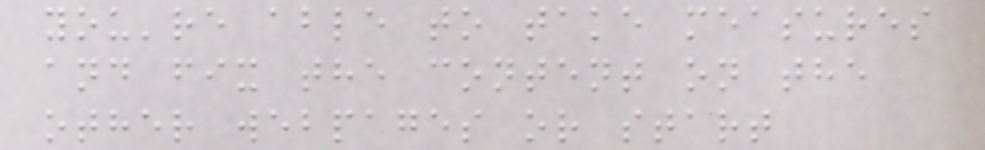you're able to take measures
and fix the content on the
other webpages or start
